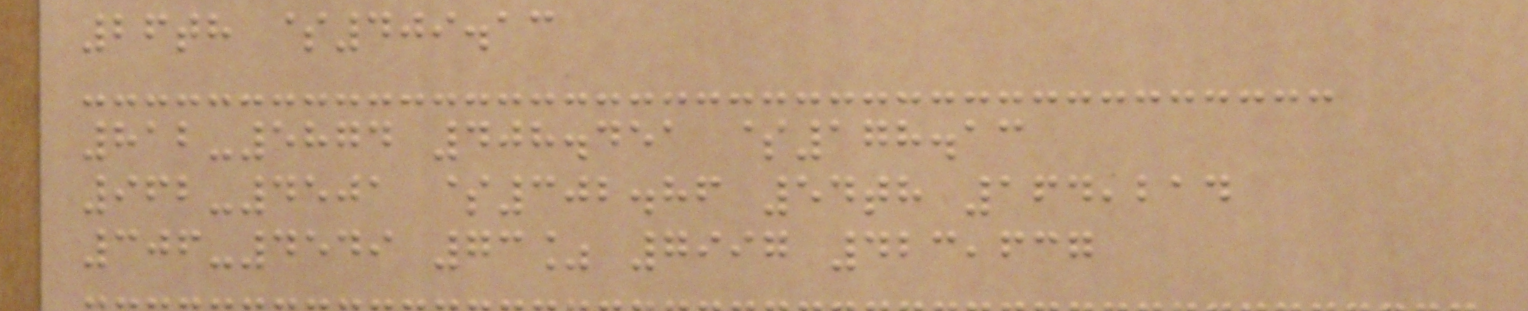26th $409.13
812-5874 408.451 $178.13
962-4501 $302.86 54th 164,214
306-4549 73% 7997 423,637
